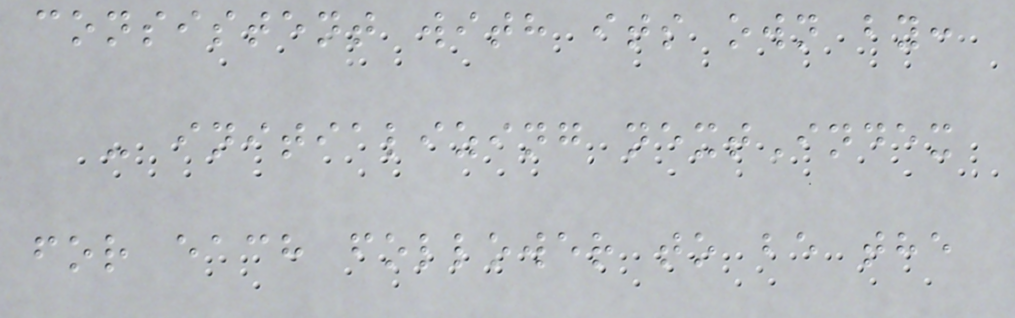consistent with its own by:
- initializing nextIndex
for each follower to be the
